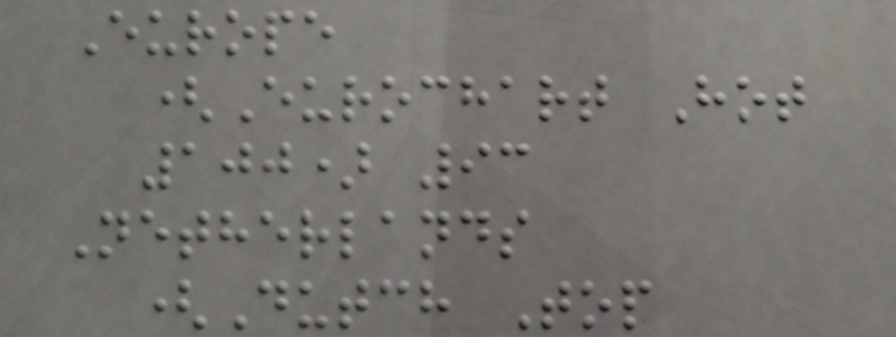Europe
(Eurochart Hot
100) 93
Netherlands
(Dutch Top
